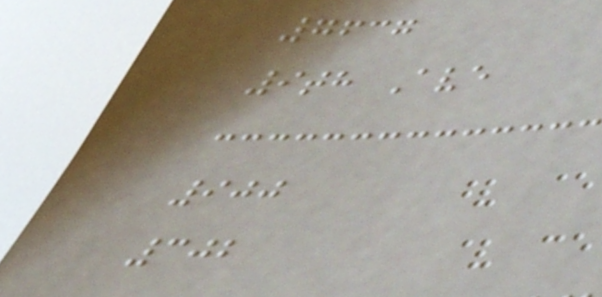7637
9th Ave
900
302
